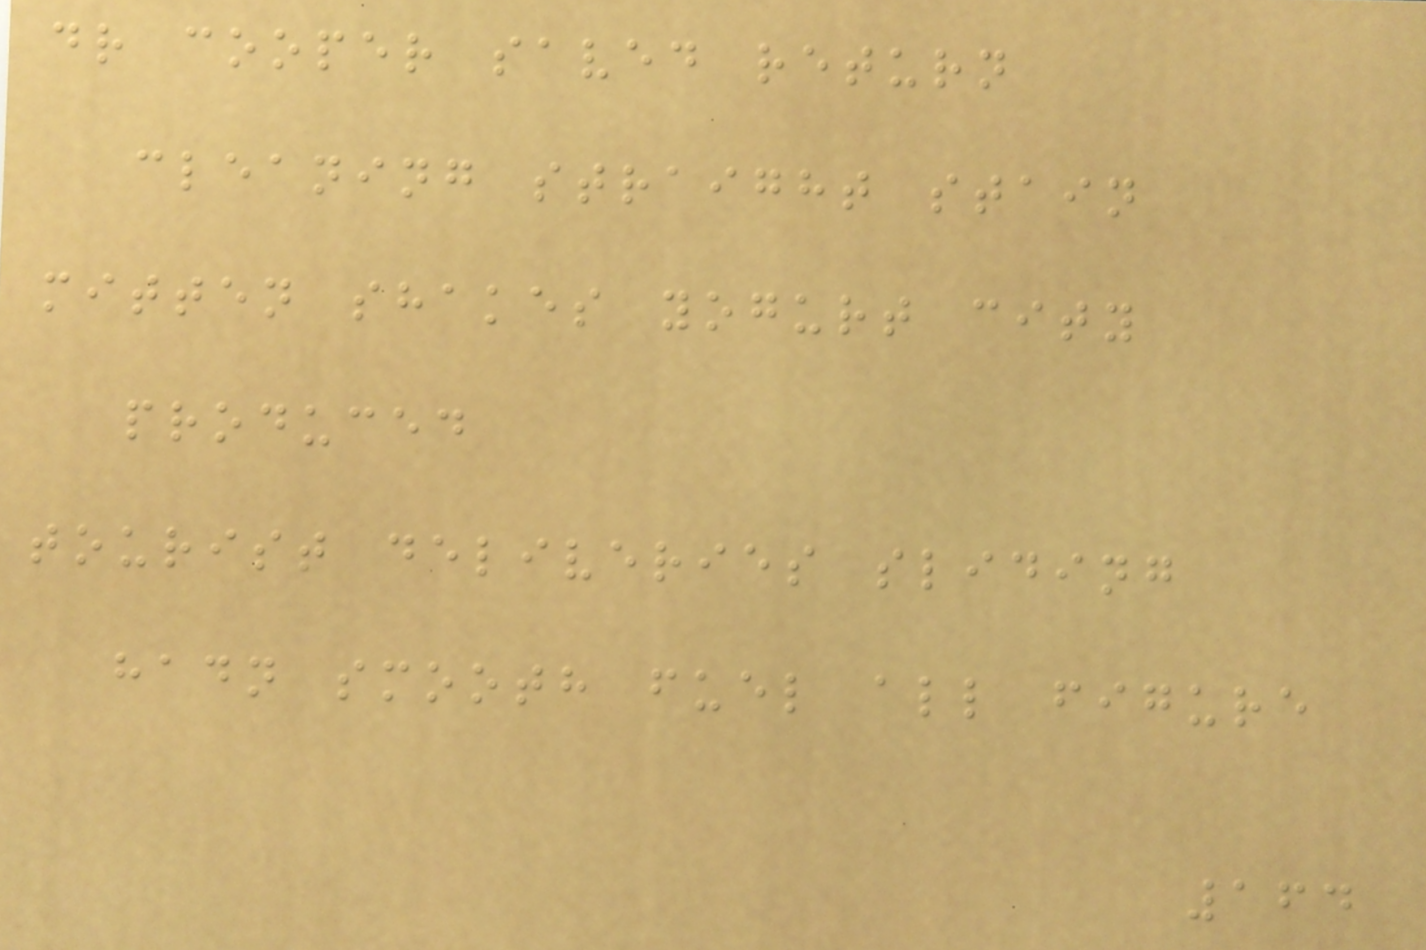dr cooper saved return
cleaning straight stain
mitten shakes yogurt city
produced
tourist deliveries sliding
hadn smooth fuel all figure
164
